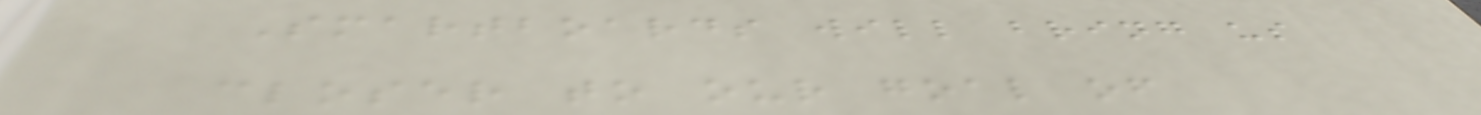Smartboards will bring us
closer to our goal of
